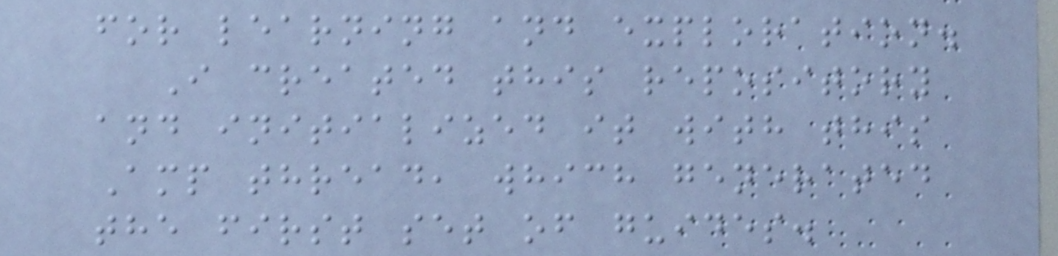for learning and exploration.
I created this repository
and initialized it with this
Amp thread, which generated
the first set of guides.
